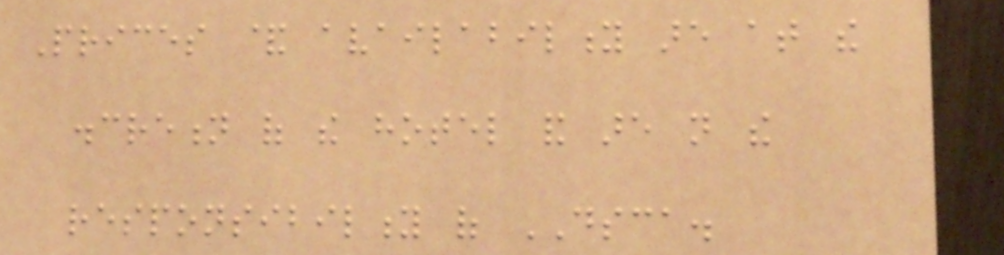Prices & availability are at the
discretion of the hotel and are not the
responsibility of DSCA.
